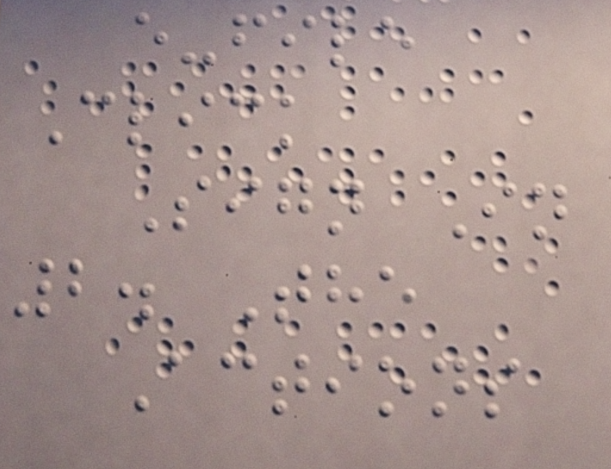e-file
Click
Sign In
2. The
Actions
